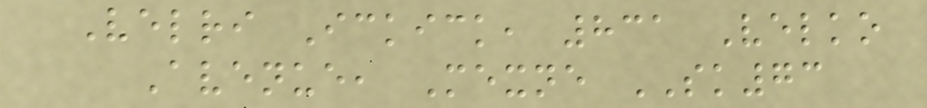Velri Ickick, 831 Velko
Avenue, Mexne SK73
